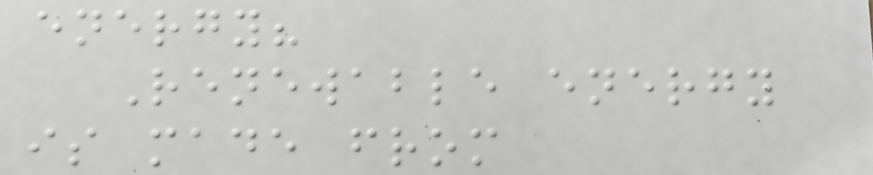energy?
Renewable energy
is made from
